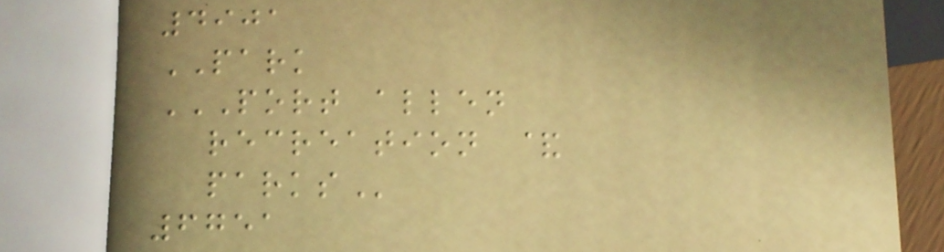4901
PARK
PORT ALLEN
RECREATION &
PARKS
6751
